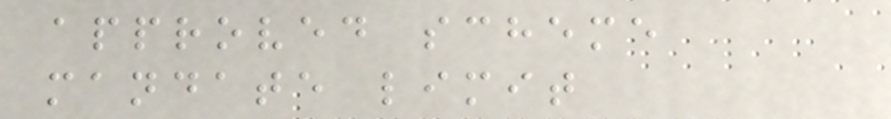approved scheme
mandate limit
